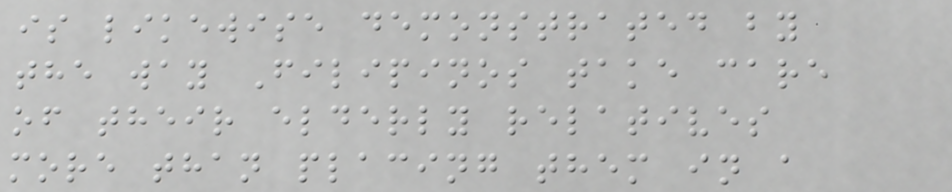is likewise demonstrated by
the way Filipinos take care
of their elderly relatives
more than placing them in a
